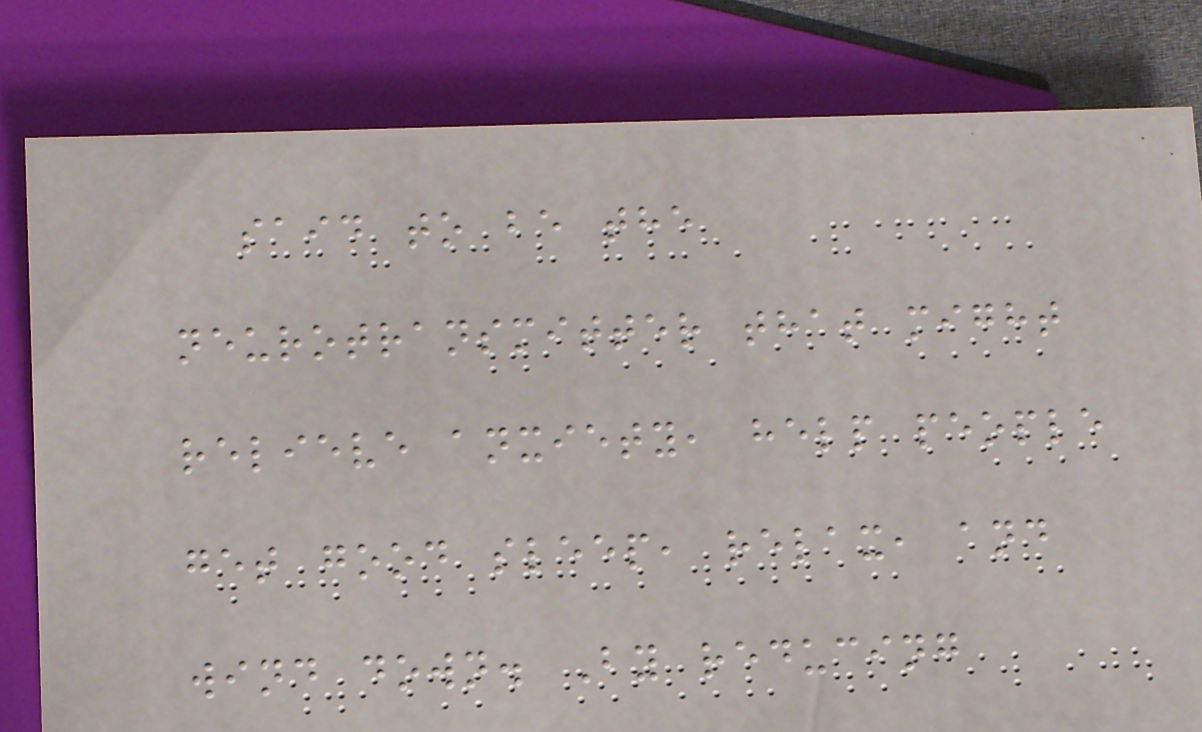said to be the
neurotransmitter that might
relieve anxiety, help people
get good sleep, relax, and
wind down. By reducing
